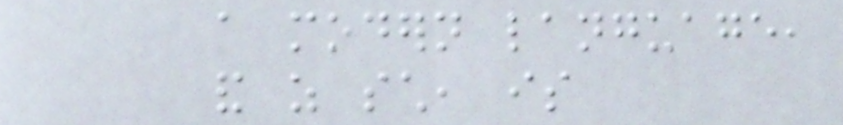a modern language,
and as such, is
